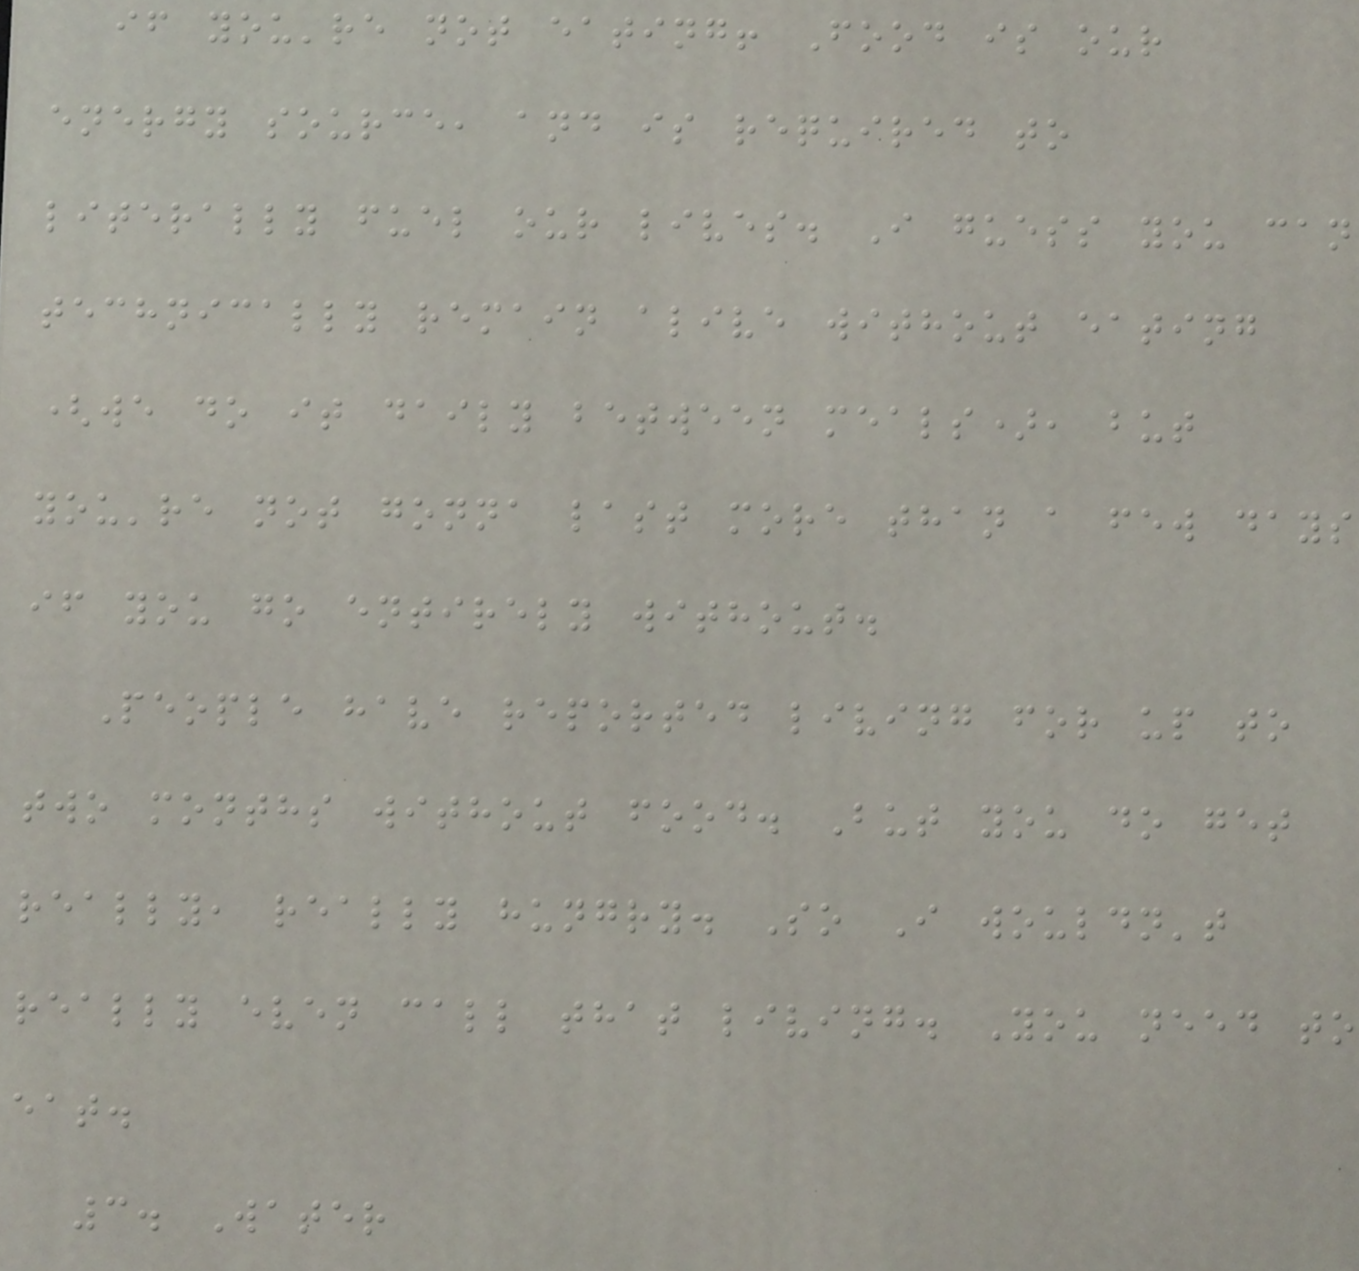if you're not eating! Food is our
energy source, and is required to
literally fuel our lives. I guess you can
technically remain alive without eating
(we do it daily between meals), but
you're not gonna last more than a few days
if you go entirely without.
People have reported living for up to
two months without food. But you do get
really, really hungry. So I wouldn't
really even call that living. You need to
eat.
3. Water
